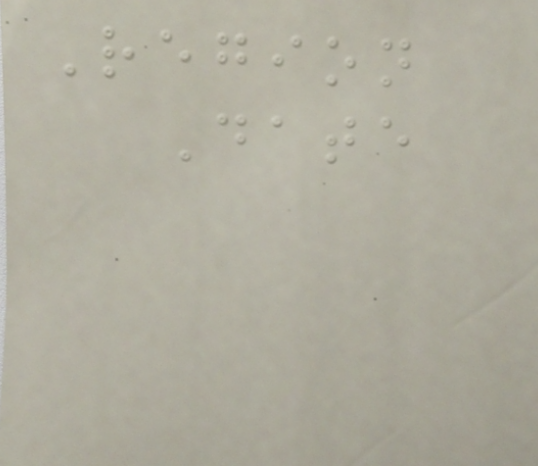Region
Date
